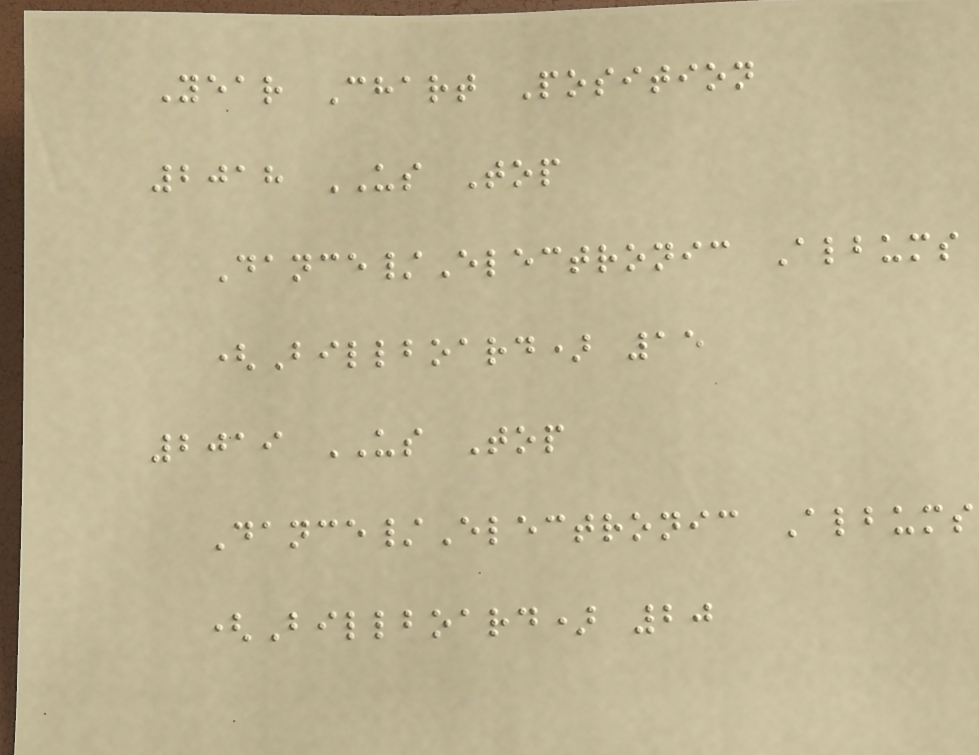Year Chart Position
2018 US Top
Dance/Electronic Albums
(Billboard) 15
2019 US Top
Dance/Electronic Albums
(Billboard) 20
